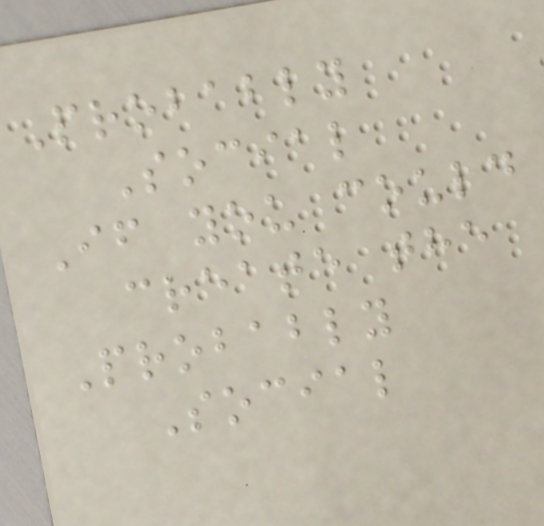Probably
Social
If you could
create the
Probably
Social
